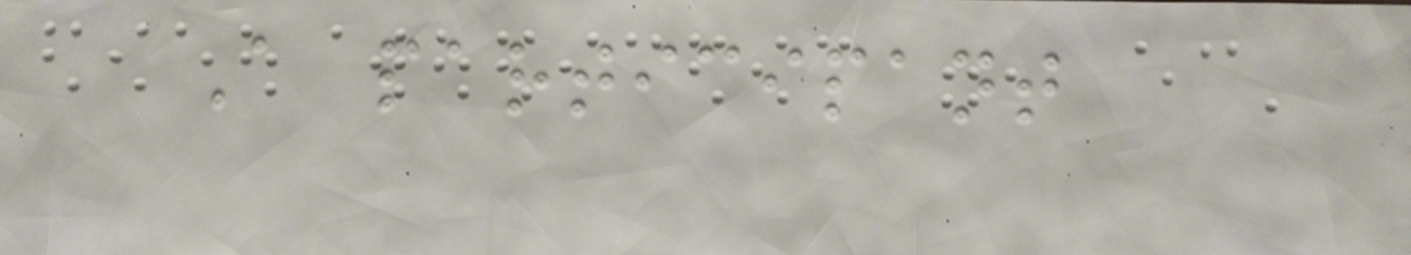A participant
